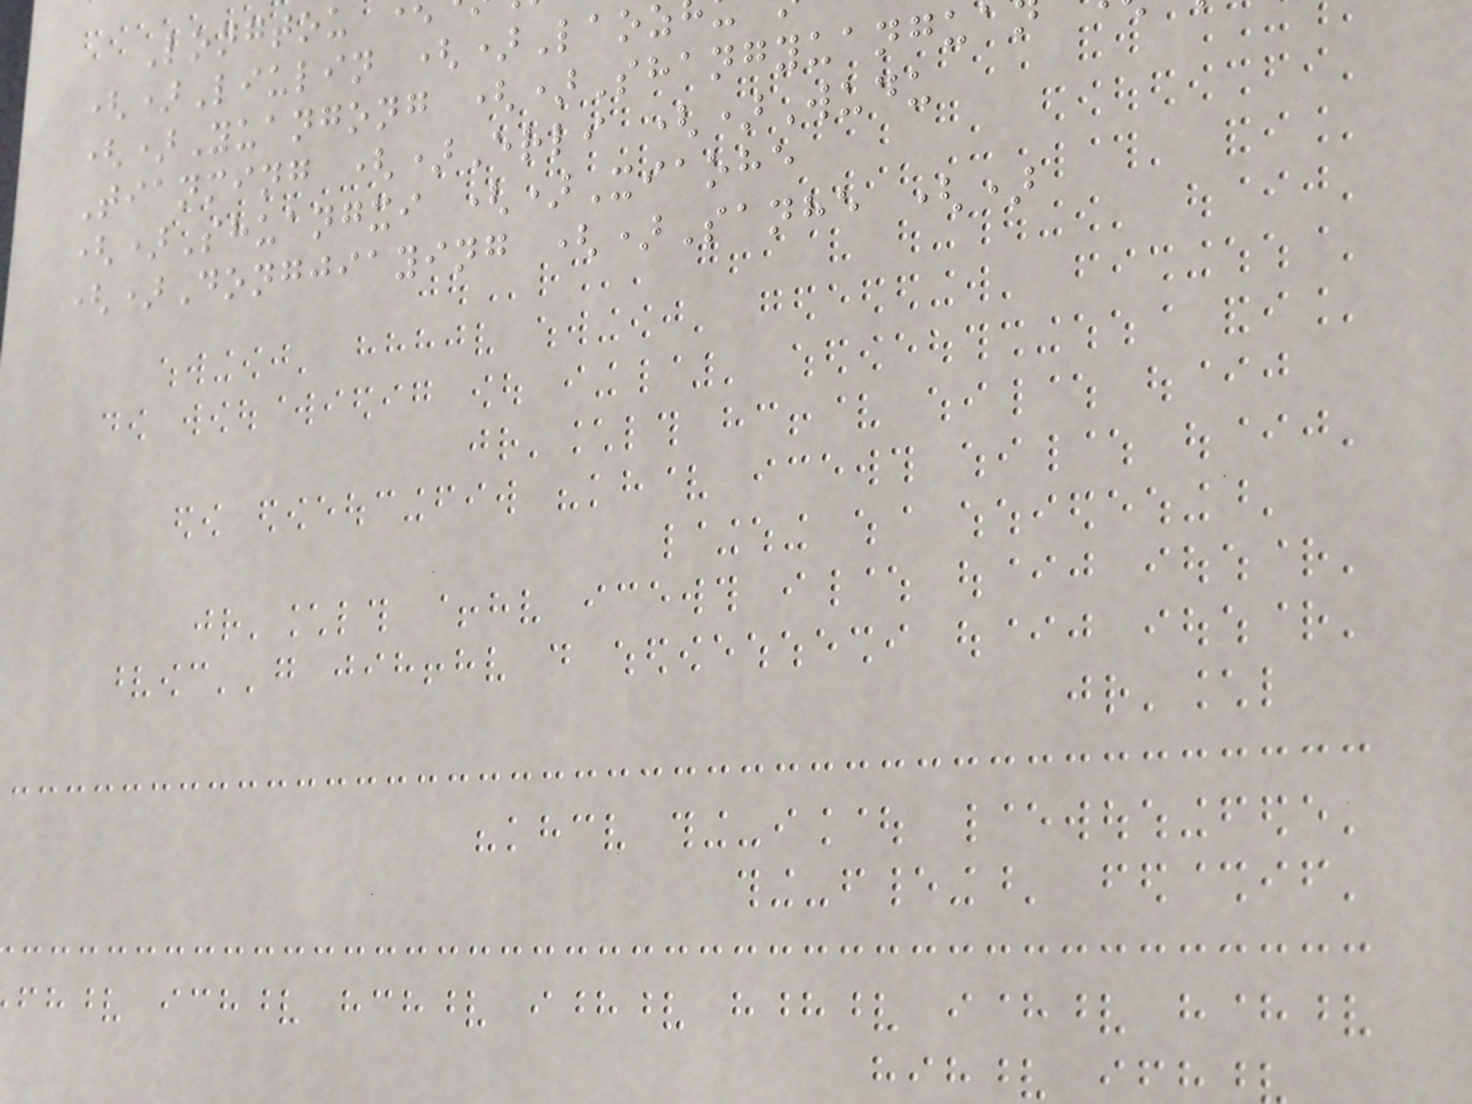()Liulin ()Laoz
()Yuangong ()Shangyuangua
Tianming ()Erli ()Wudu
()Shuangxi ()Xiaohe
()Dongjiaying ()Sanhe ()
